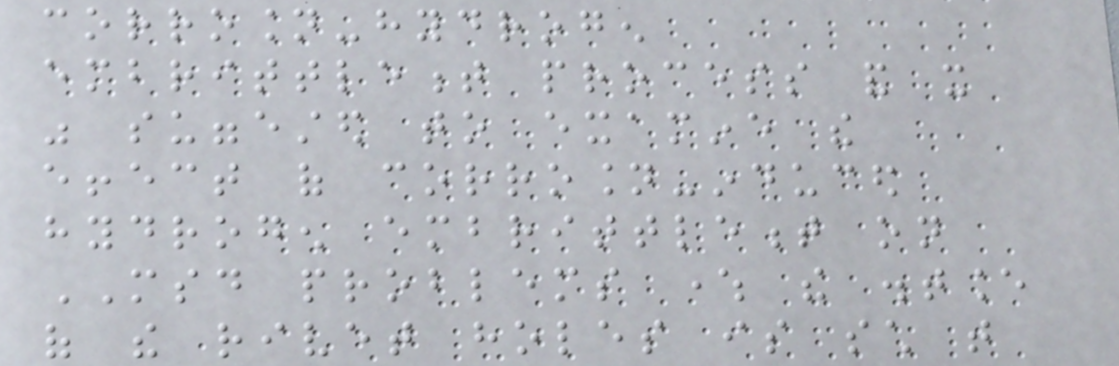corrosion-hydrogen
embrittlement process and it
was suggested to examine the
effect of corrosion-induced
hydrogen embrittlement on
MSD problems where the distance
of the rivet holes is such that
